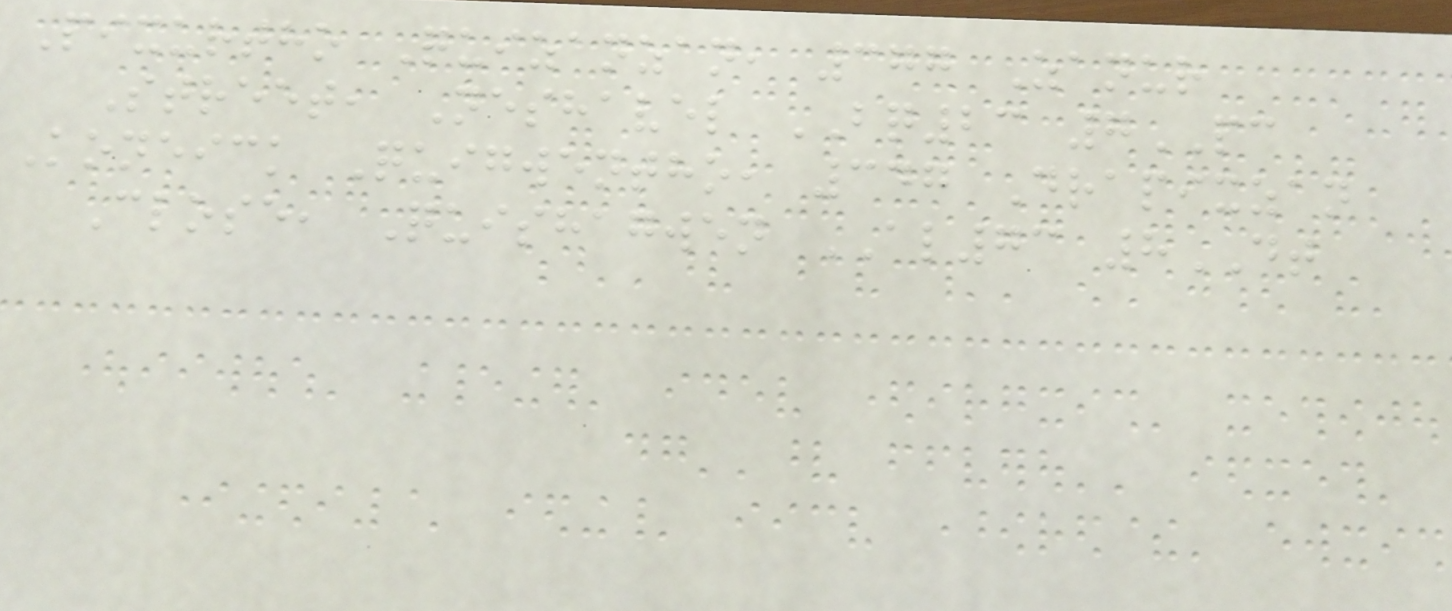Pixurtho Quizanzan, 377 Zanur
Street, Neshavel BQ23 7PC
Koneick Quigwentho, 347 Drapixzan
Close, Quishagwen AL73 8DT
